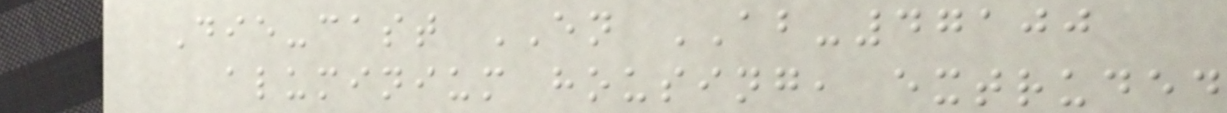Die-cast EN AB-47100
aluminium housing, extruded
